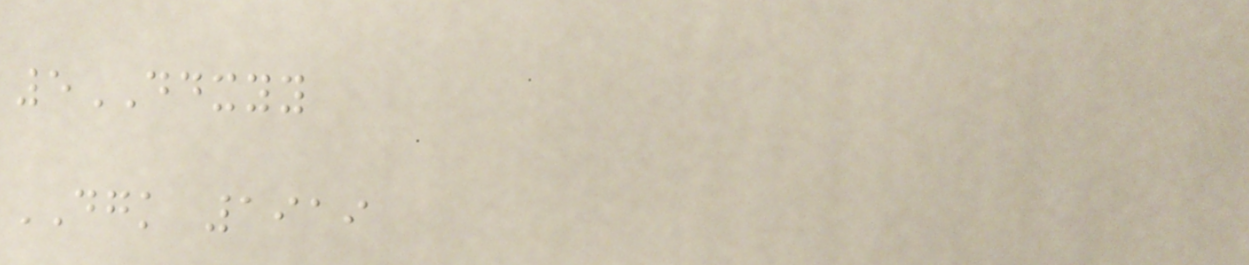5DDXYY
DGK 1919
